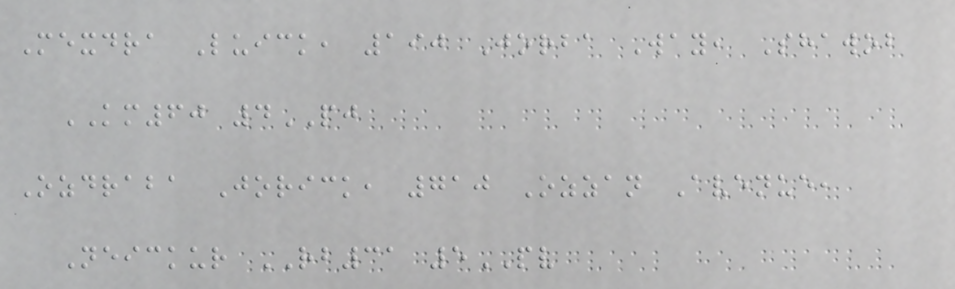Mexdra Luick, 190 Jorba Way, Shawob
KM60 4PJ
Ozdraba Jorick, 710 Ozzan Avenue,
Neickur RB31 5PV
